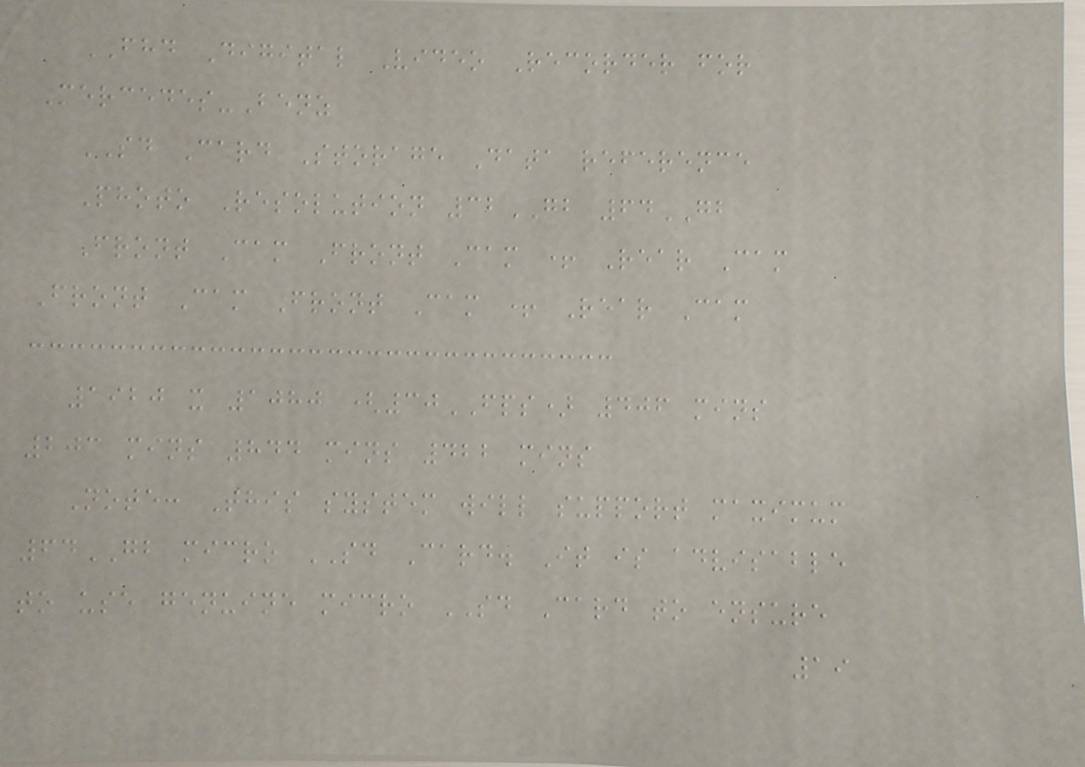FHD Digital Video Recorder for
Mercedes-Benz
SD Card Storage Data reference
Photo Resolution 32GB 64GB
Front Cam Front Cam + Rear Cam
Front Cam Front Cam + Rear Cam
1920 x 1080 (30FPS) 406 mins
203 mins 844 mins 422 mins
Note: This system will support maximum
64GB micro SD Card. It is advisable
to use genuine micro SD Card to ensure
19
